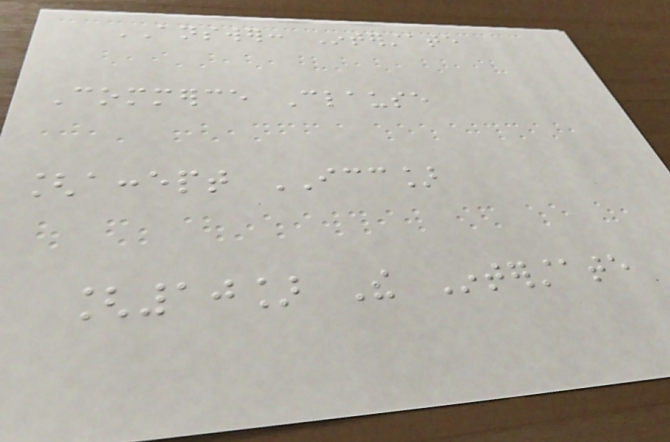ANSWER: Interstate
Commerce Clause
[accept ICC]
[10] The Interstate
